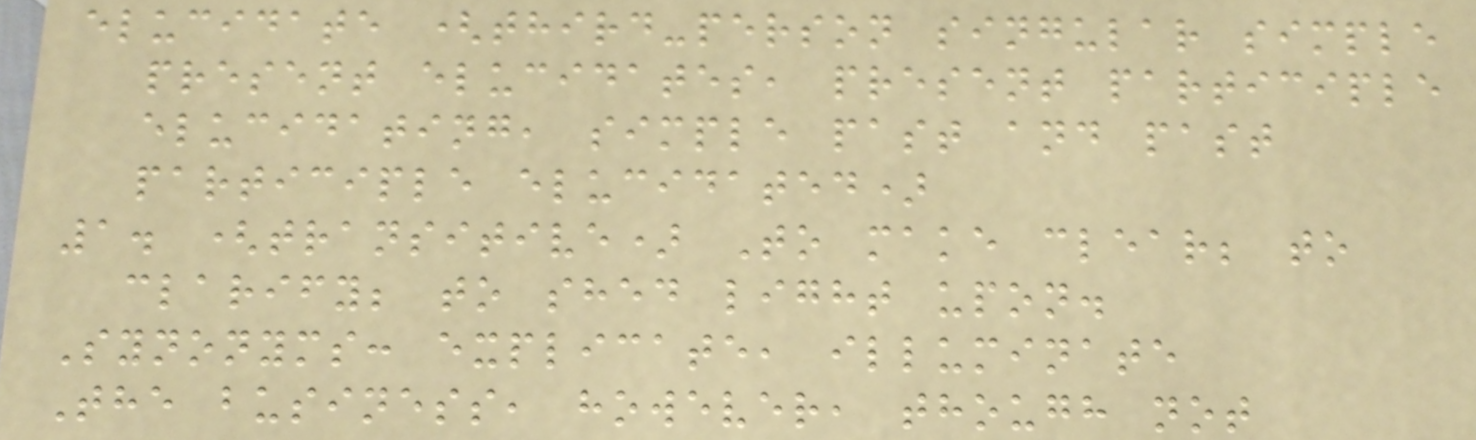elucidate (third-person singular simple
present elucidates, present participle
elucidating, simple past and past
participle elucidated)
1. (transitive) To make clear; to
clarify; to shed light upon.
Synonyms: explicate, illuminate
The business, however, though not
